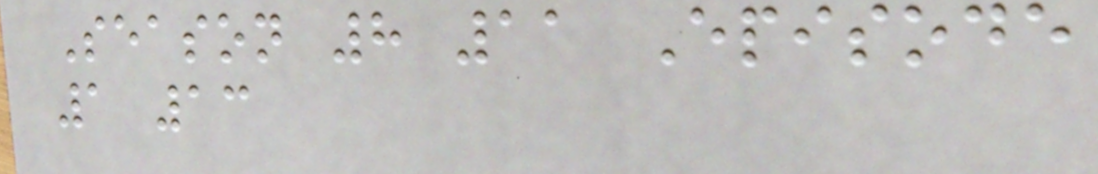Season 8 11 Episode
1 13
